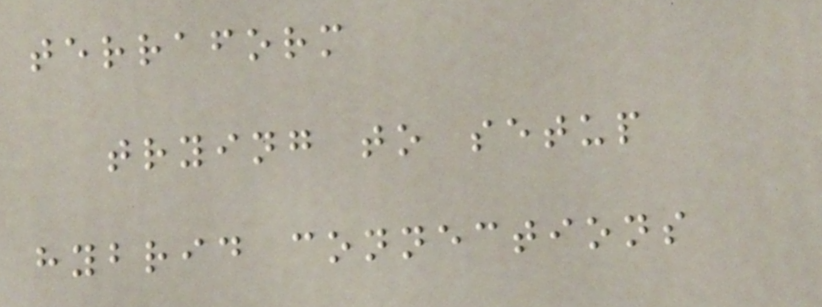terraform
trying to setup
hybrid connections
